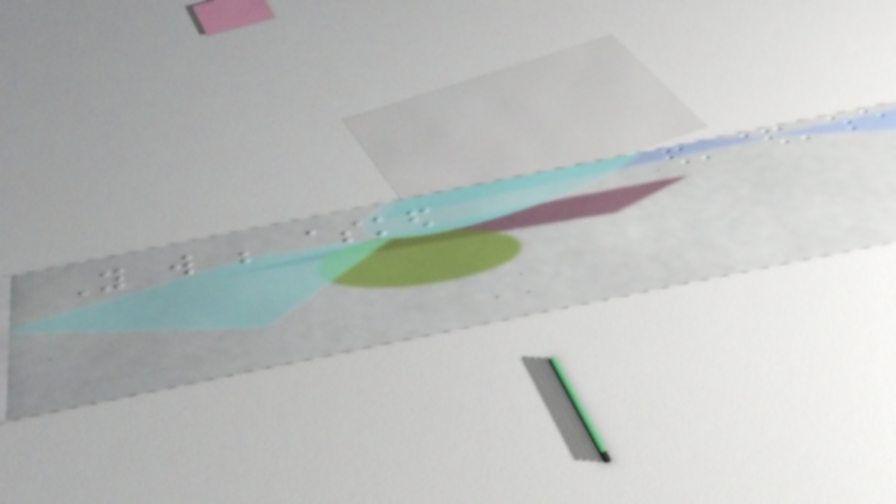You will be asked
